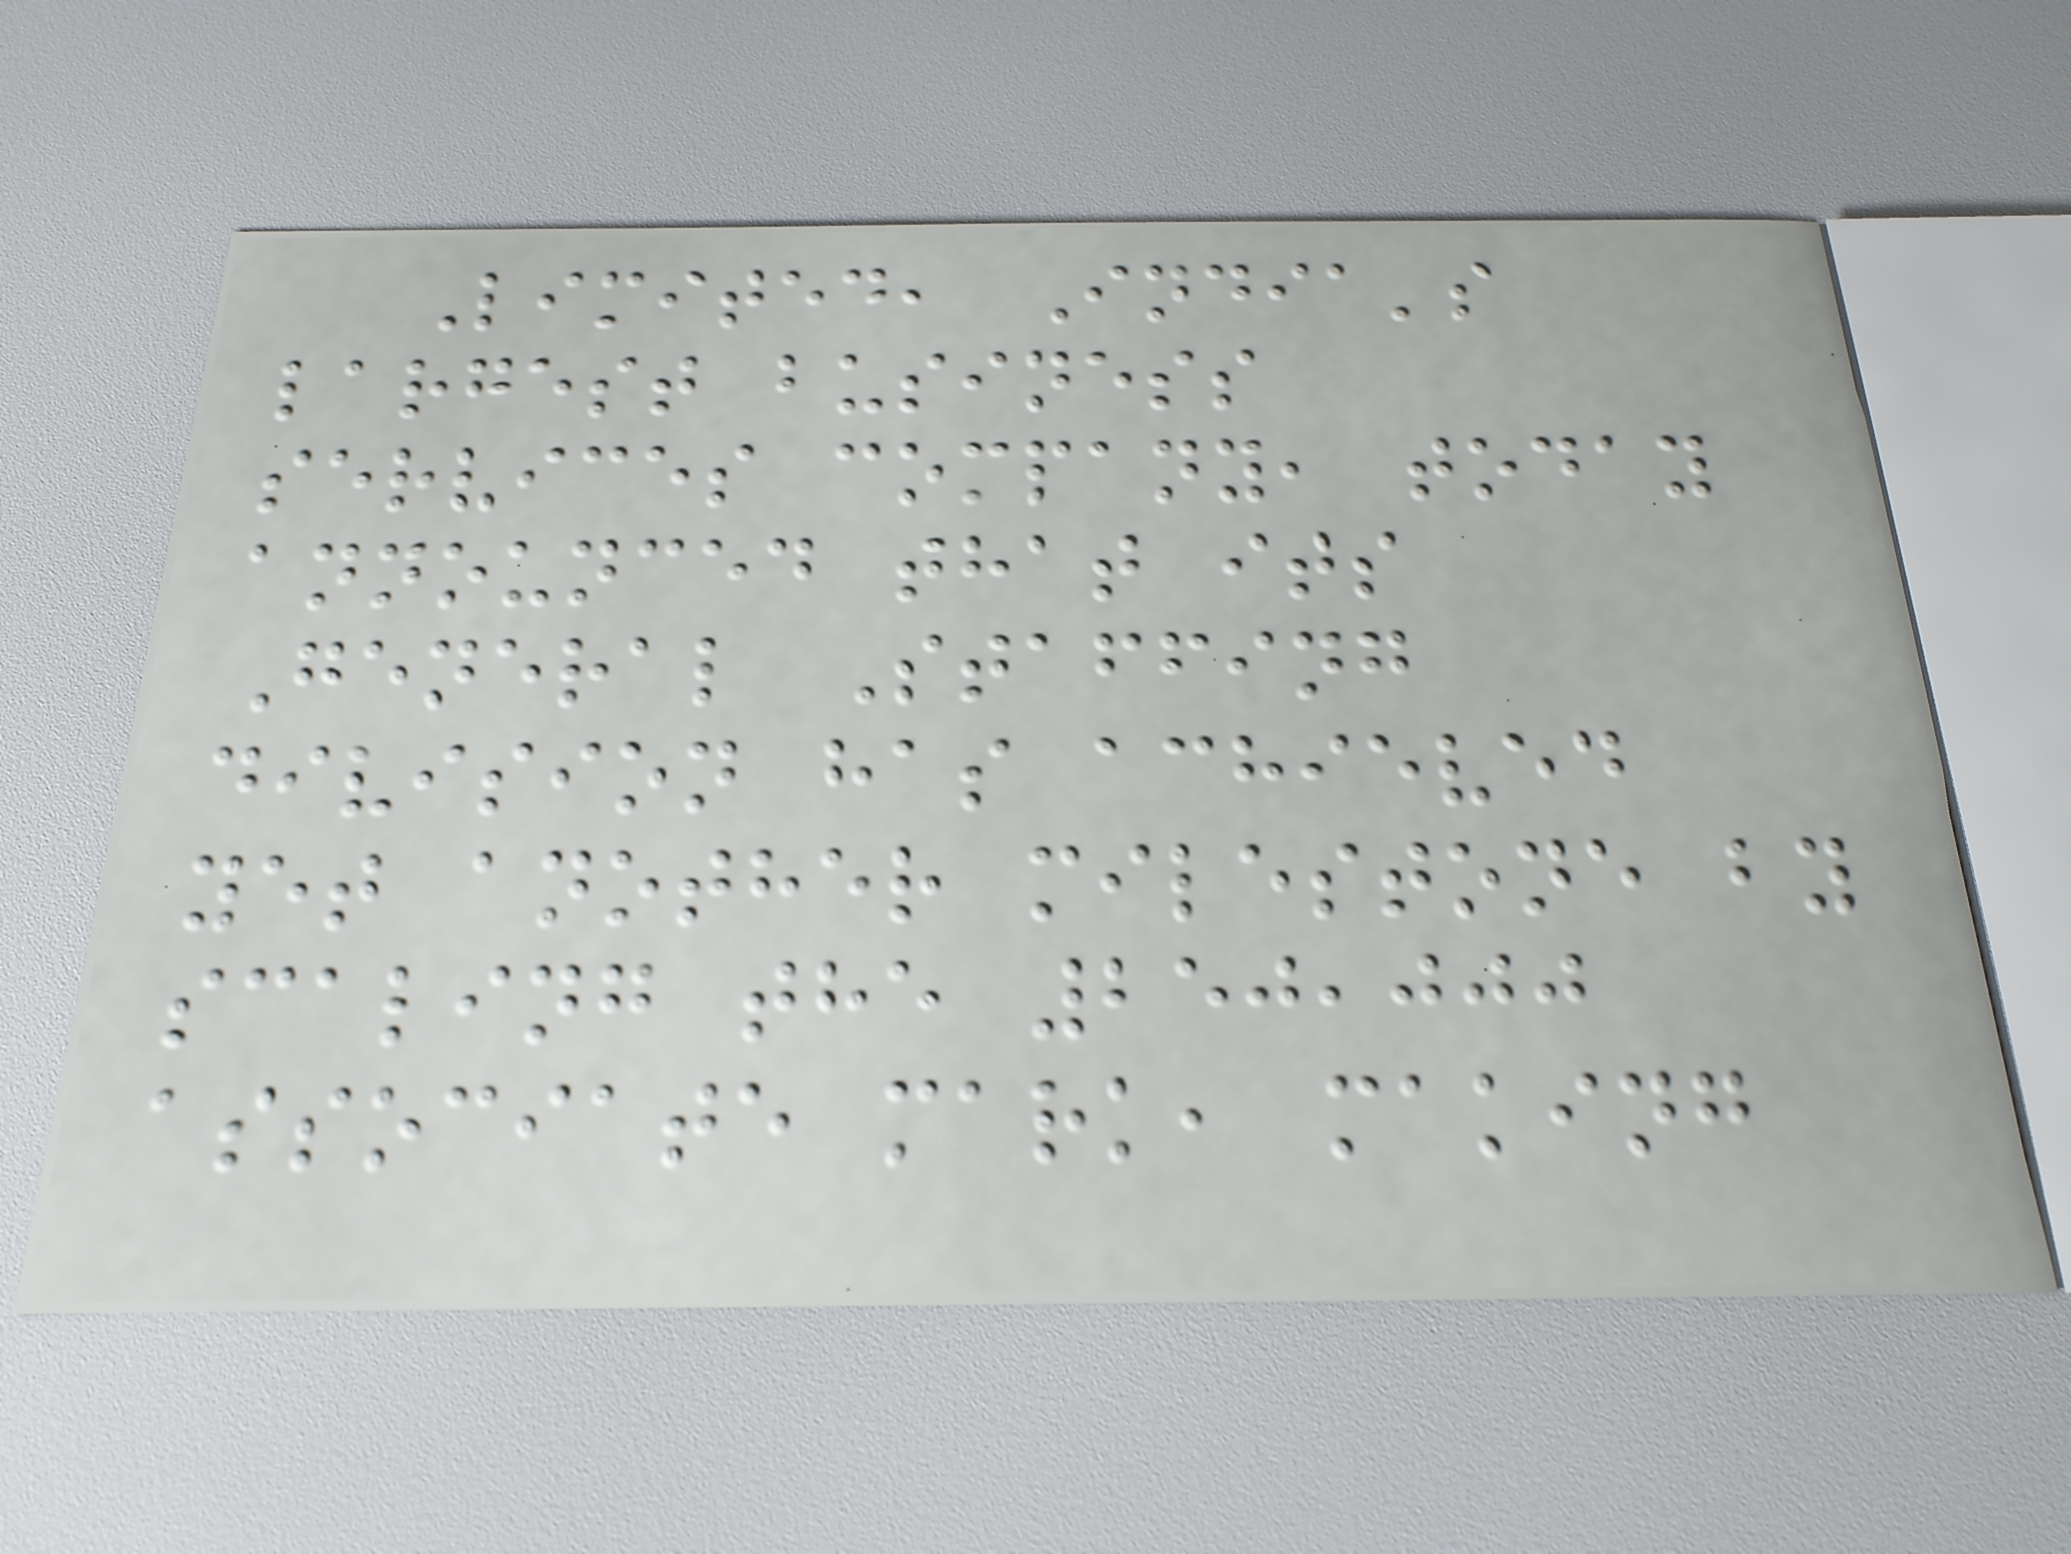Limited, India's
largest business
services company, today
announced that its
General Staffing
division has achieved
yet another milestone by
scaling the 250,000
associate mark, making
